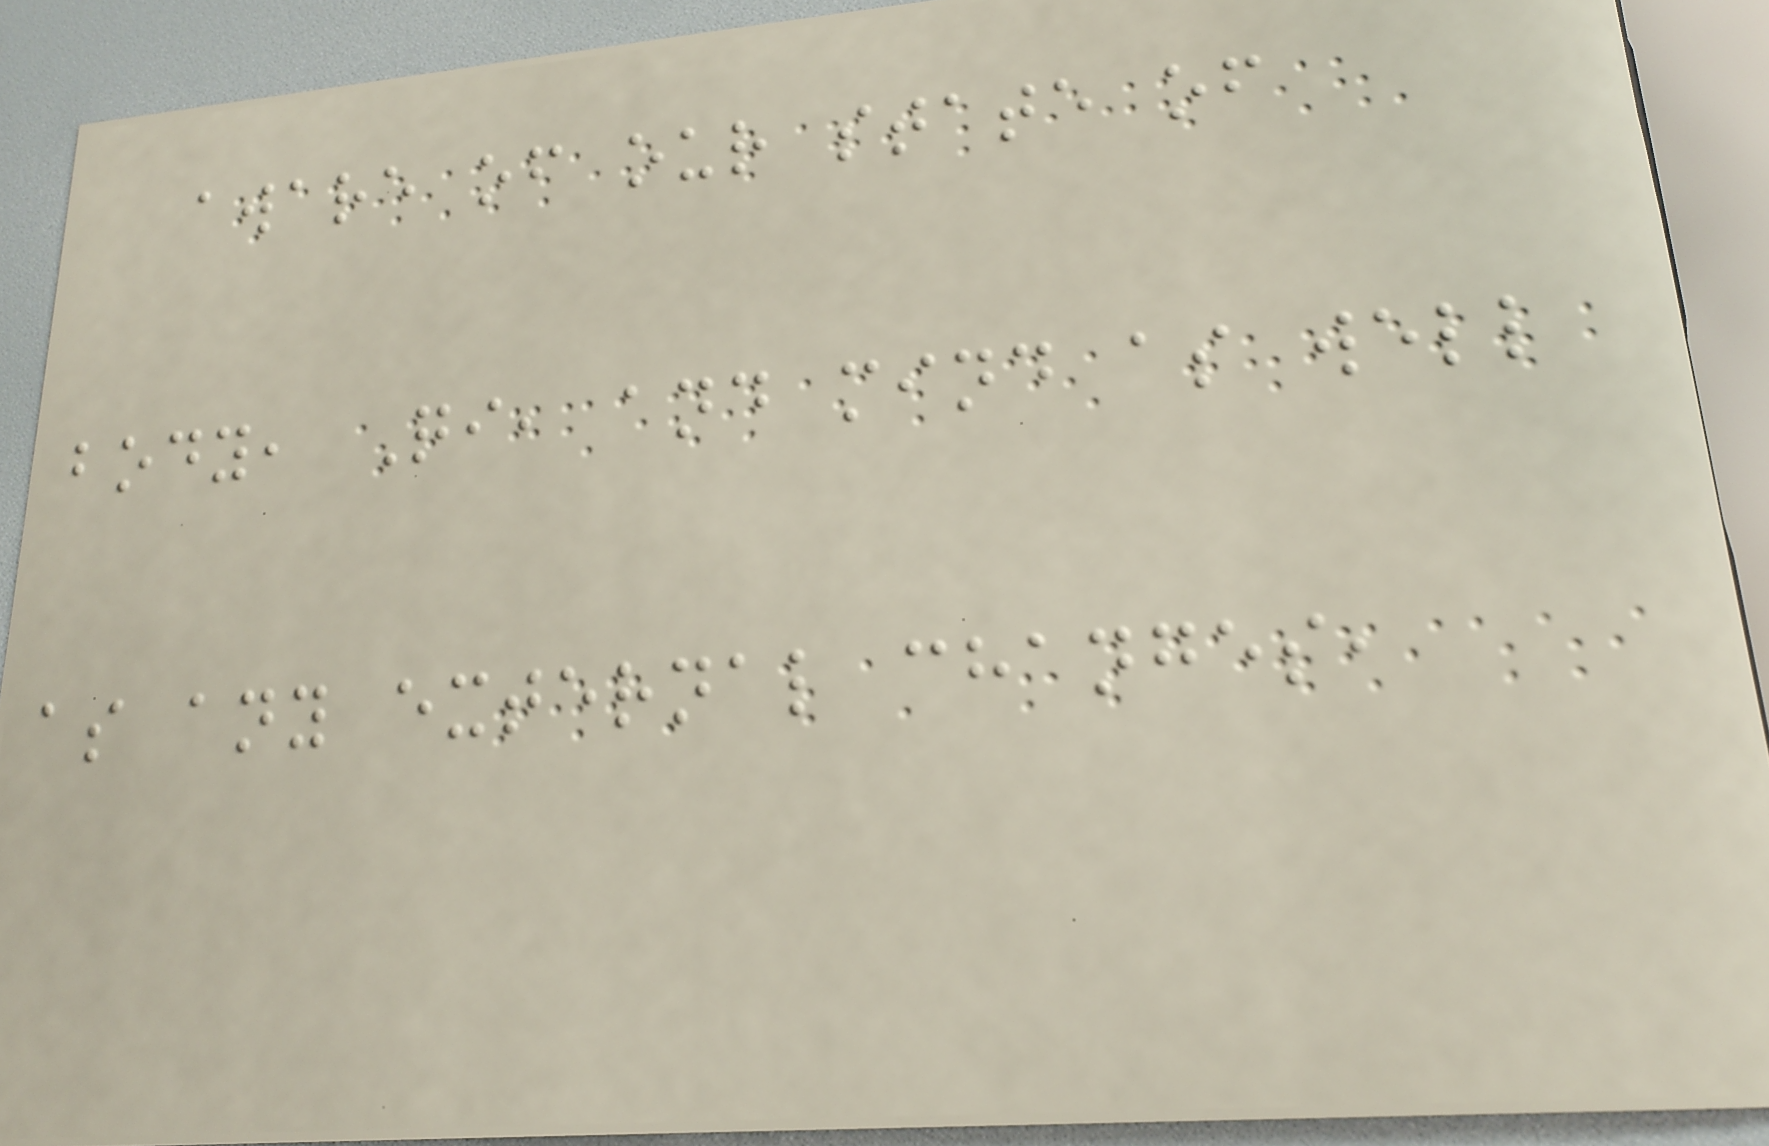aware of our state of
body, Qi, and mind as well
as any external changes,
